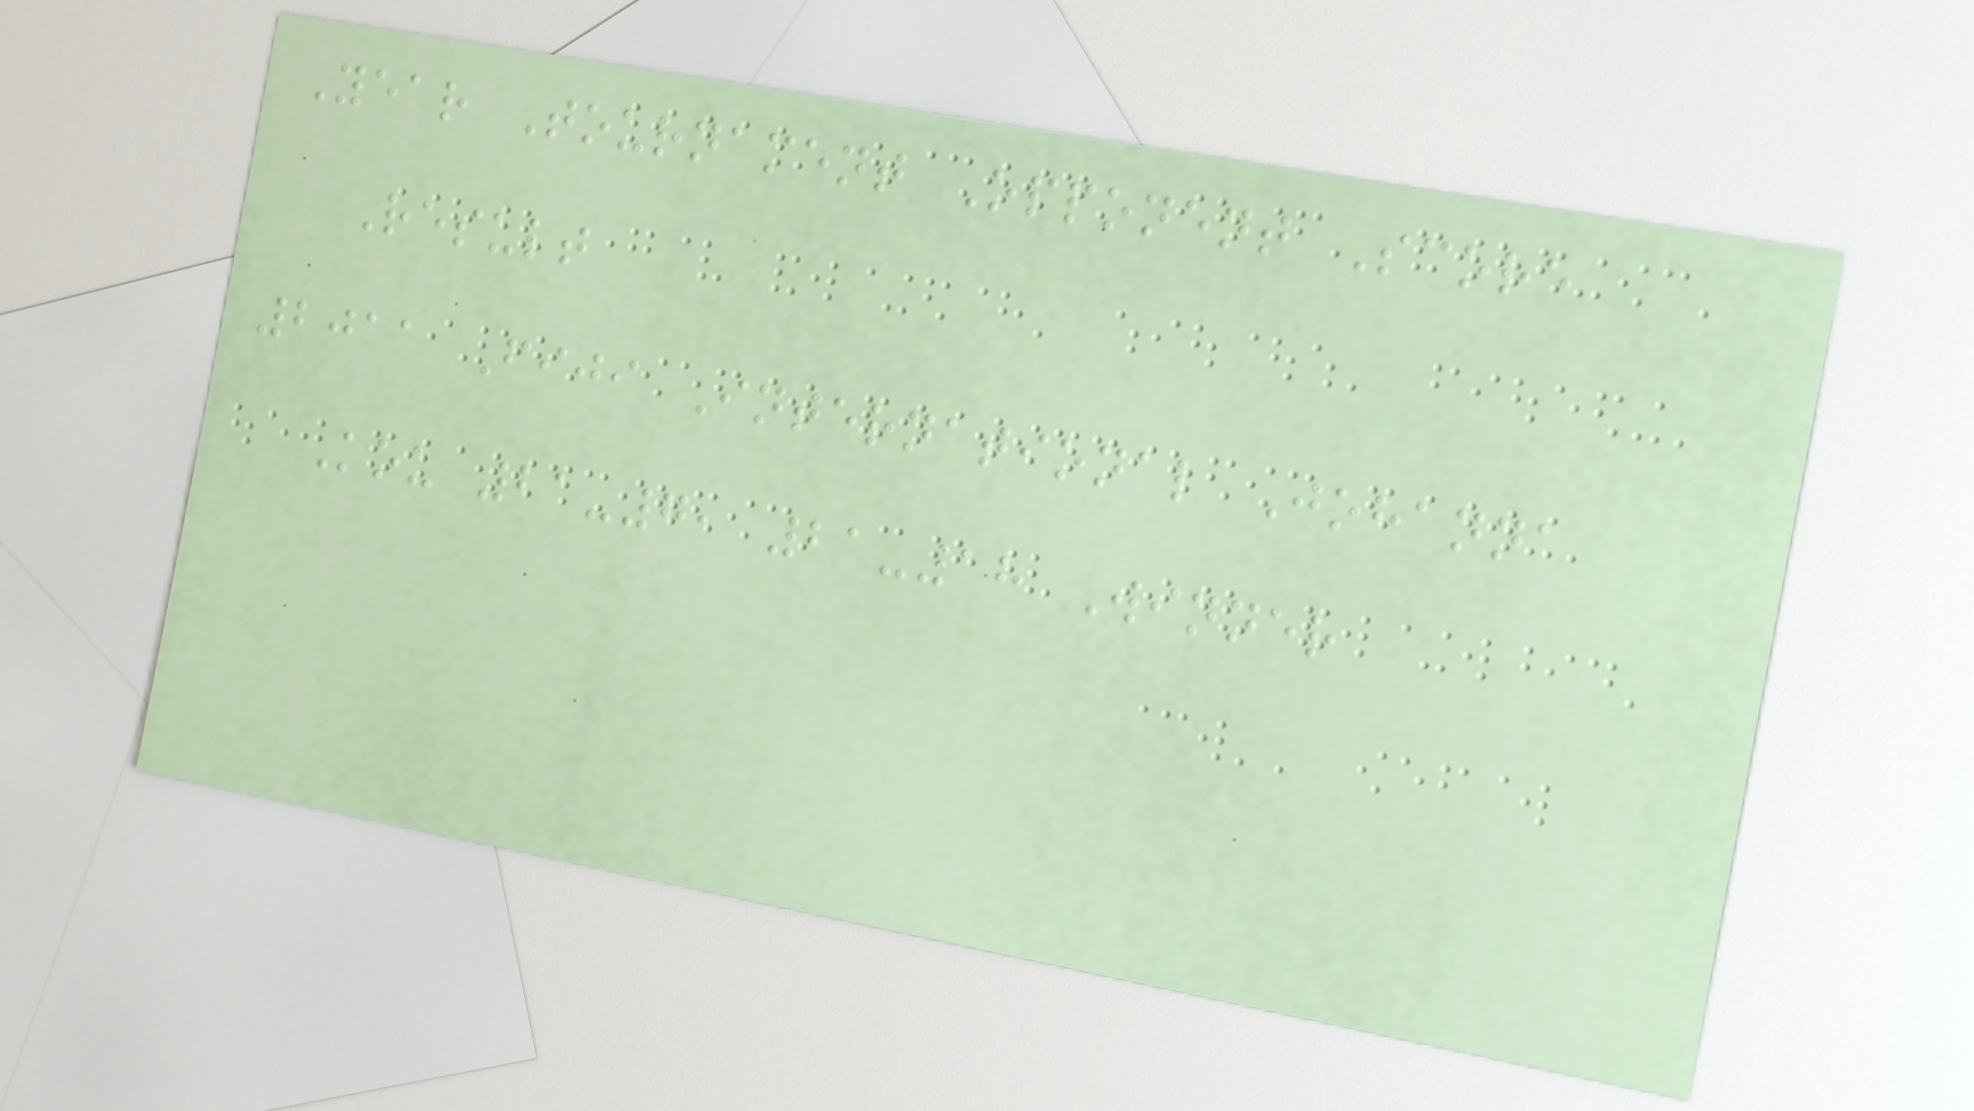Year Tournament Opponent Score
Result
2011 Fiji International Johanna
Kou 21-7, 21-18 Winner
